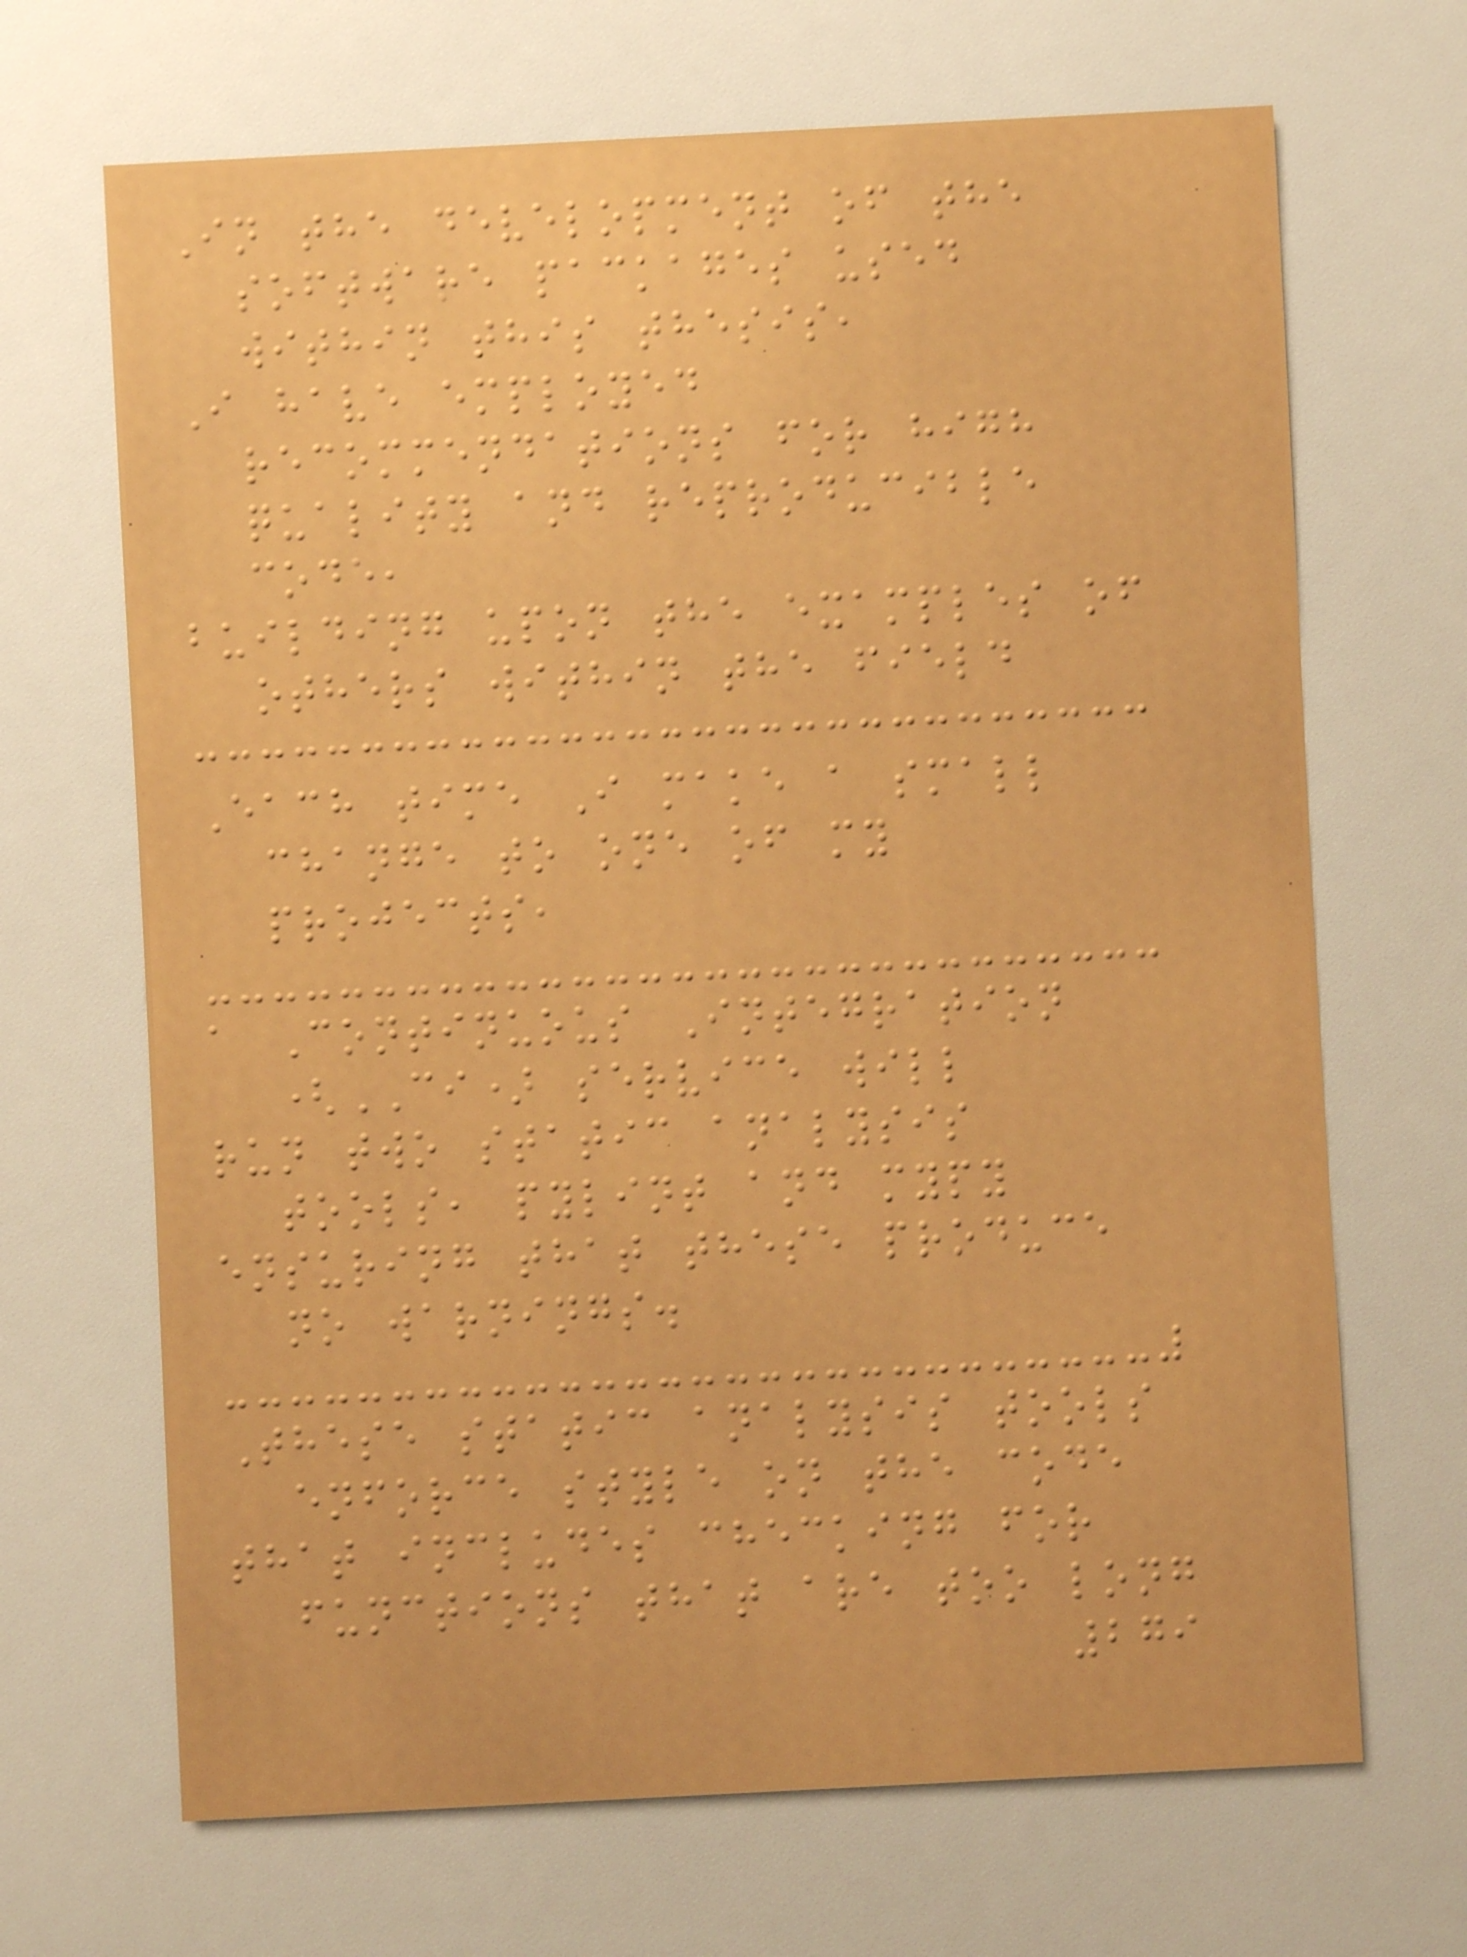In the development of the
software packages used
within this thesis,
I have employed
recommendations for high
quality and reproducible
code,
building upon the examples of
others within the field
Each time I make a small
change to one of my
projects,
a Continuous Integration
(CI) service will
run two static analysis
tools, pylint and mypy
ensuring that these produce
no warnings.
These static analysis tools
enforce style on the code
that includes checking for
functions that are too long
279
